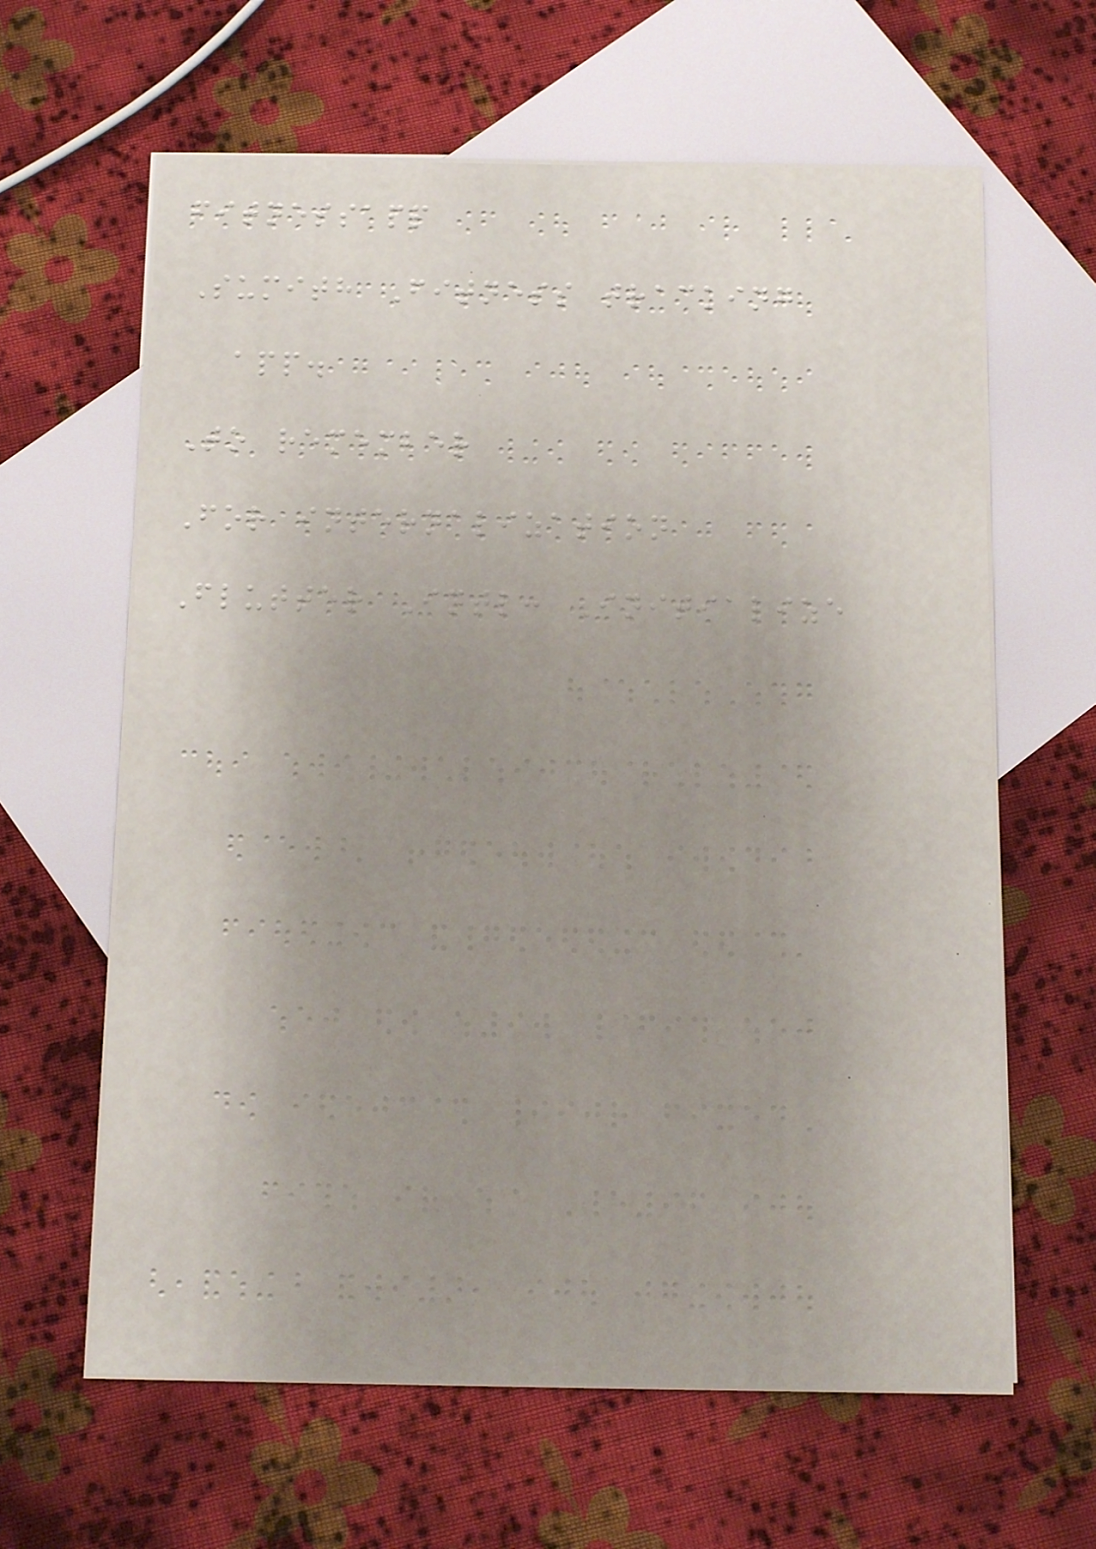fitnessapp
Sumith Fitness tracking
app.
To remember
For internalization
Flutter Intl: Initialize
